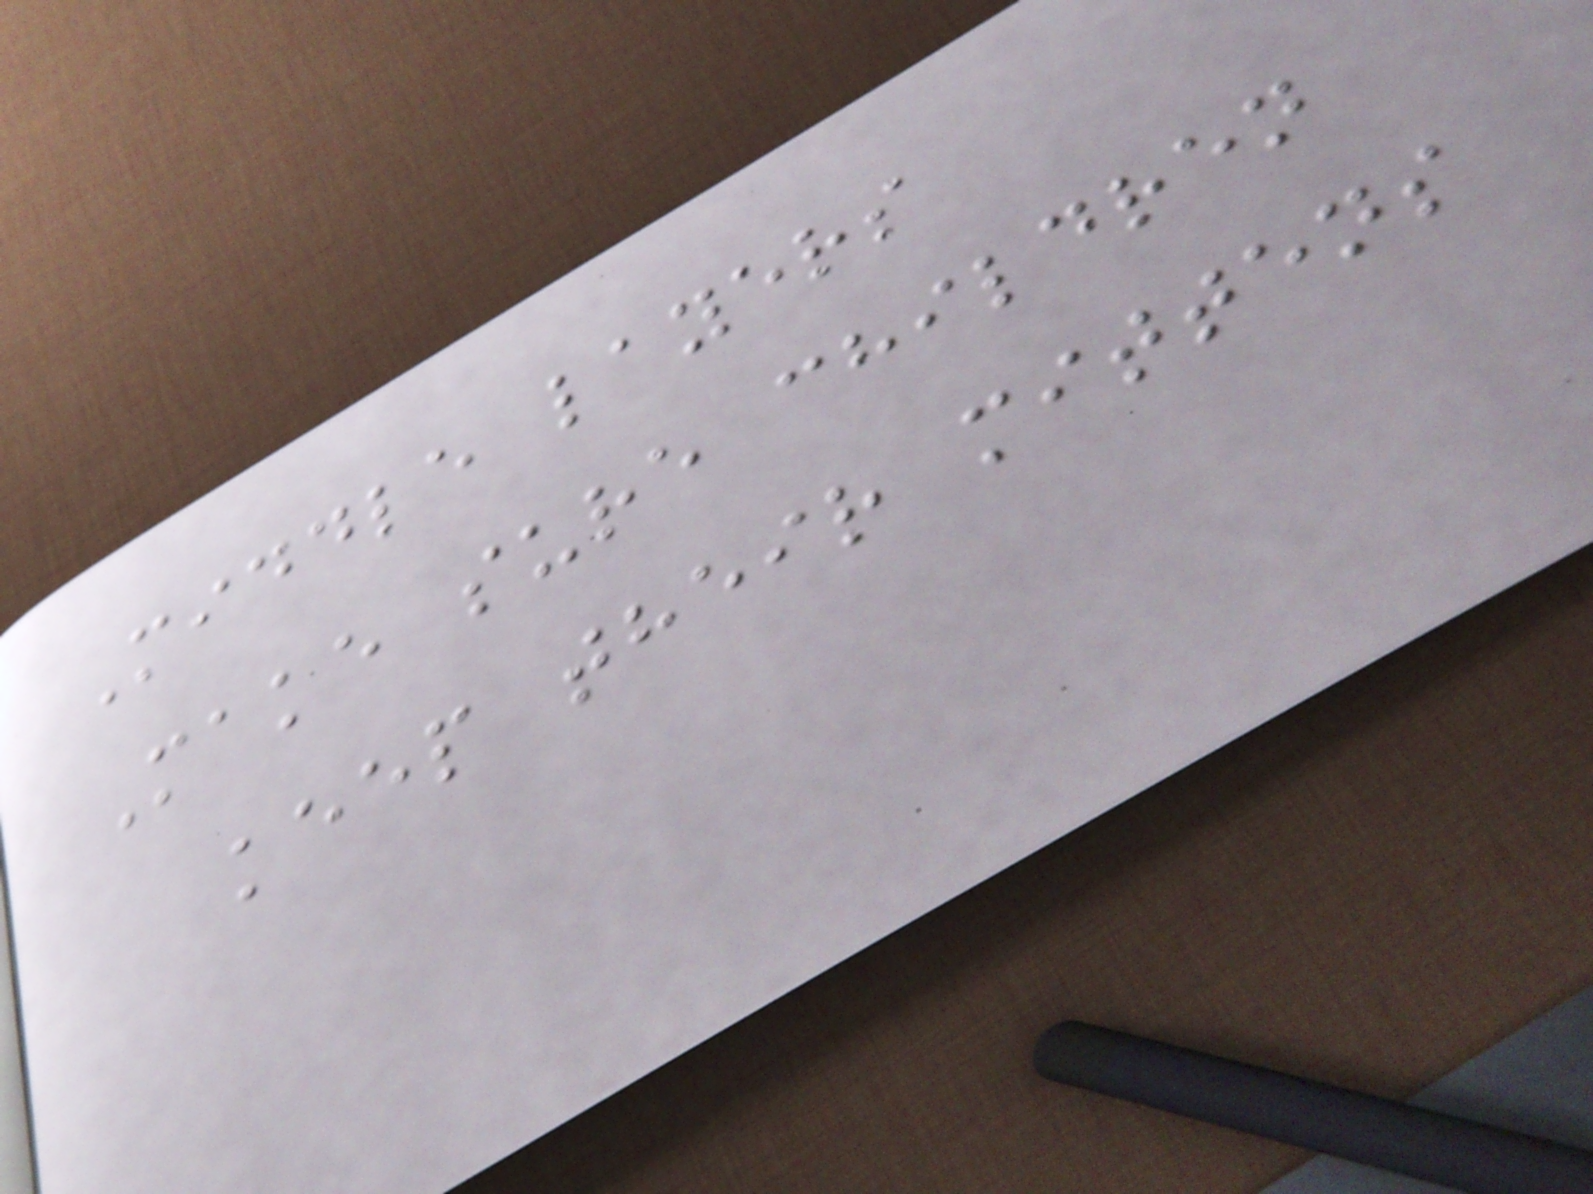Middle layers
Make sure children
keep their mittens
